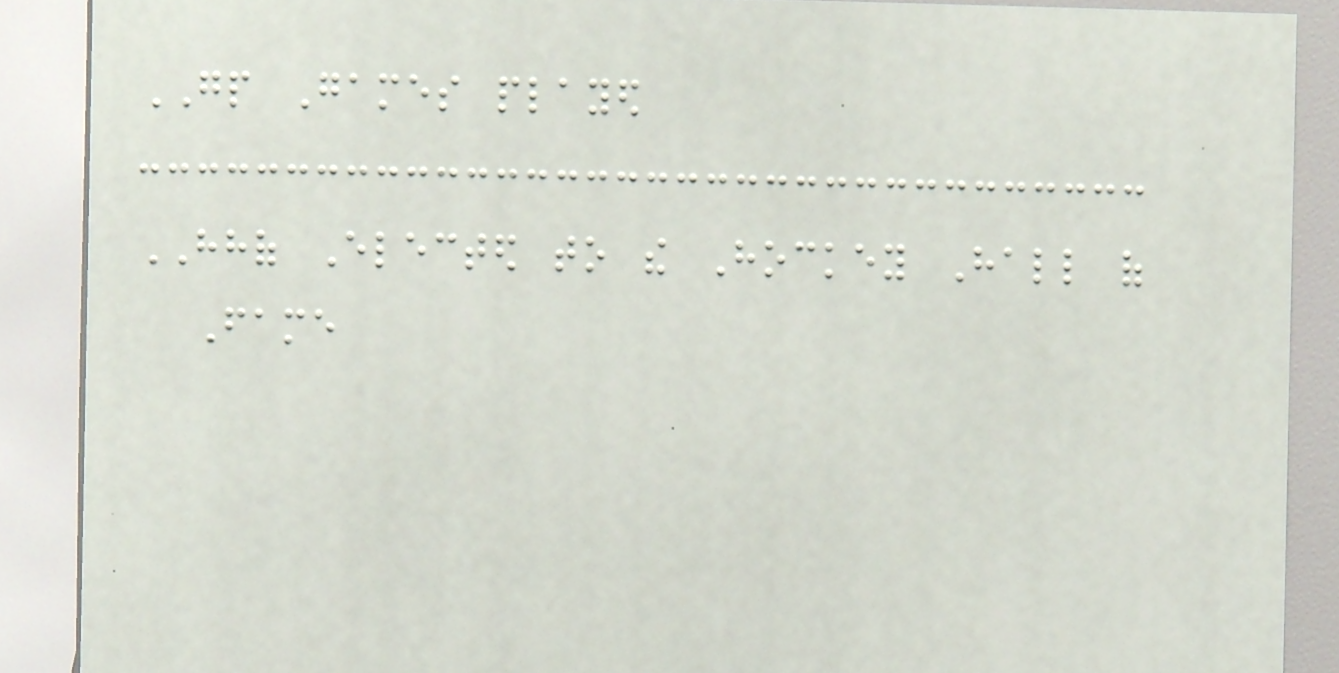GP Games played
HHOF Elected to the Hockey Hall of
Fame
